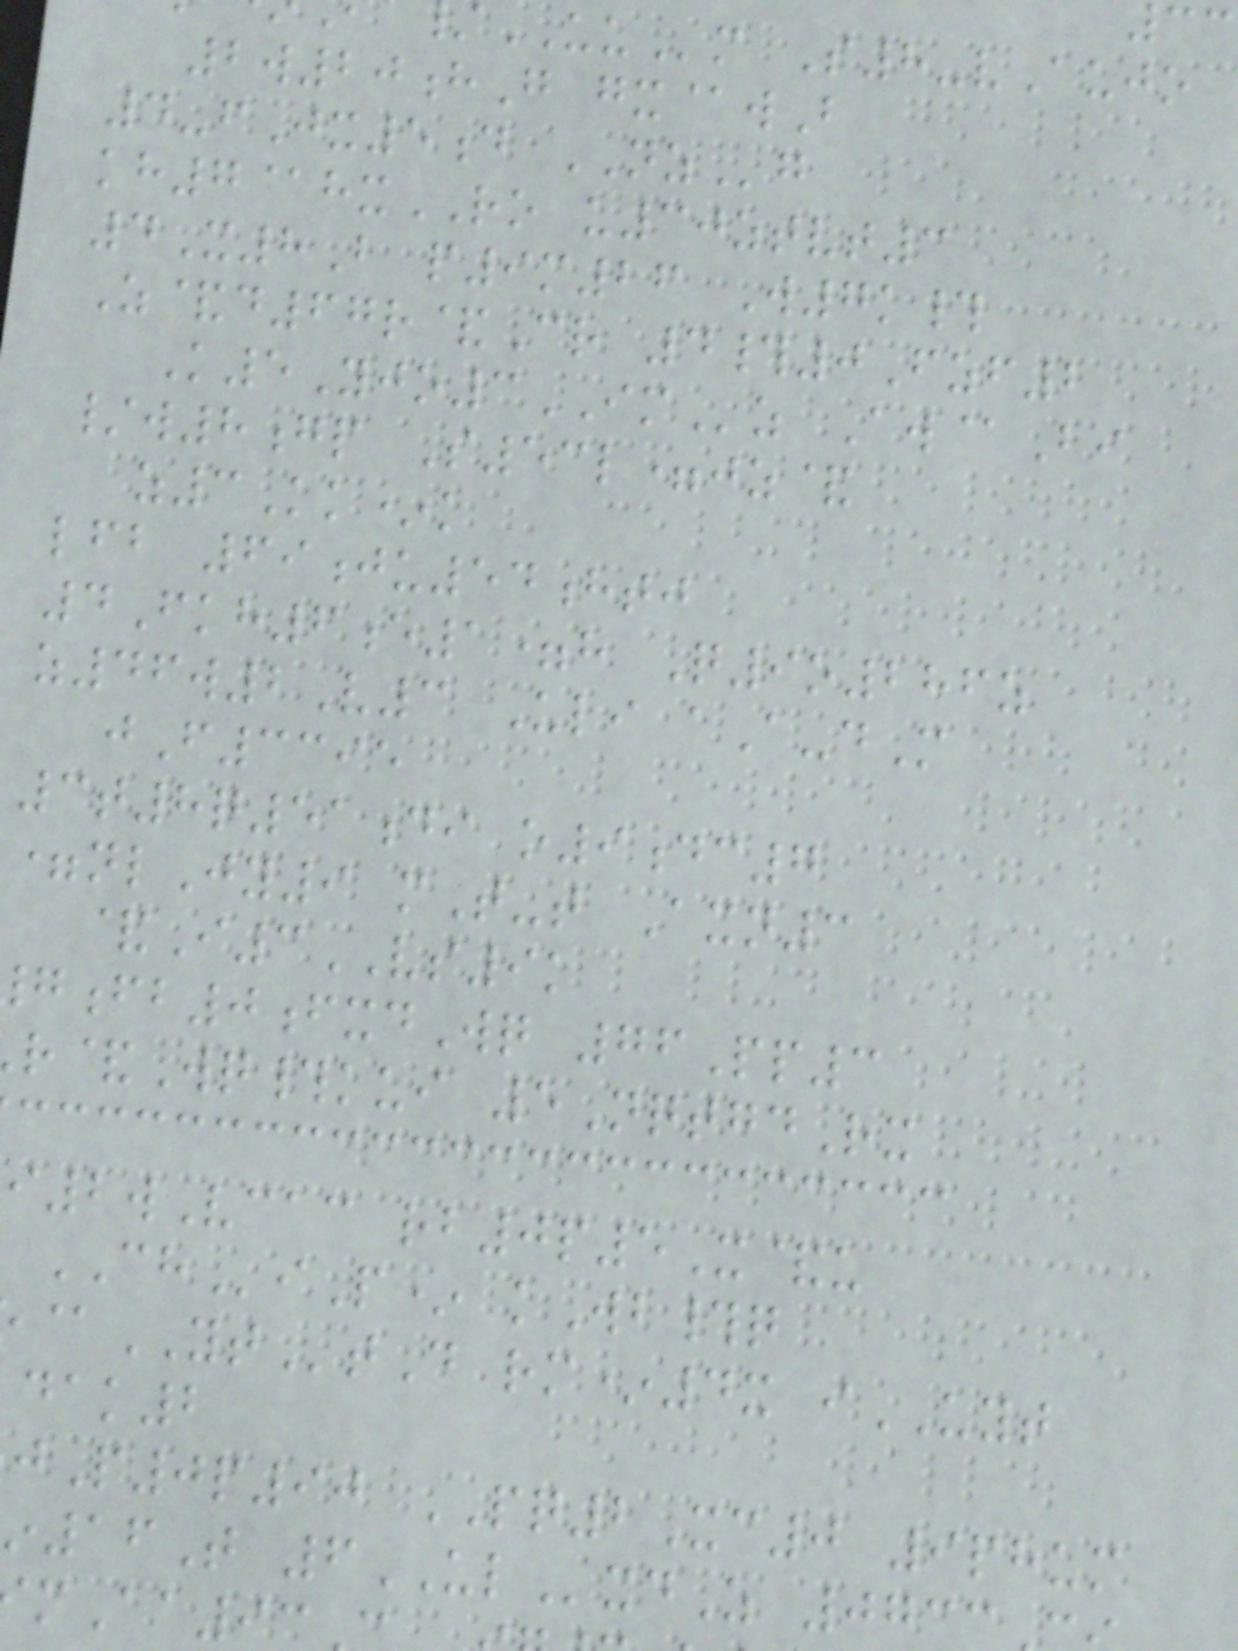33
UUm S8-vAujo
2w20hG gx@wB
4-fJx5d NZg
kh7@hxRO u30ztvt3
4X8B p9m26 W7k#
Z&d67r&Cr 4#0Fzf2
K5Yjo3IMz Aw@Bi
/w8gp S53l=jz&
z3Kk*k
lfb 69ju54htj
4Fkh6e1=h Q9o286z
z46w2V3 Uli aA-dM
jF3395
3t8q51di o9dc7
=nlJy9 mT-t Axn3
&I3VS9k
fb0fxdWq 76Pp3
r&Wq#kui 5NqtgdRx
2wVcac rb0p5X&u
CHiP* kWb#q
@YTtD rm*4x iUYT
dak2
jP0p90 PQ2Xc0 9phum
16T 6ULxdZ 073
